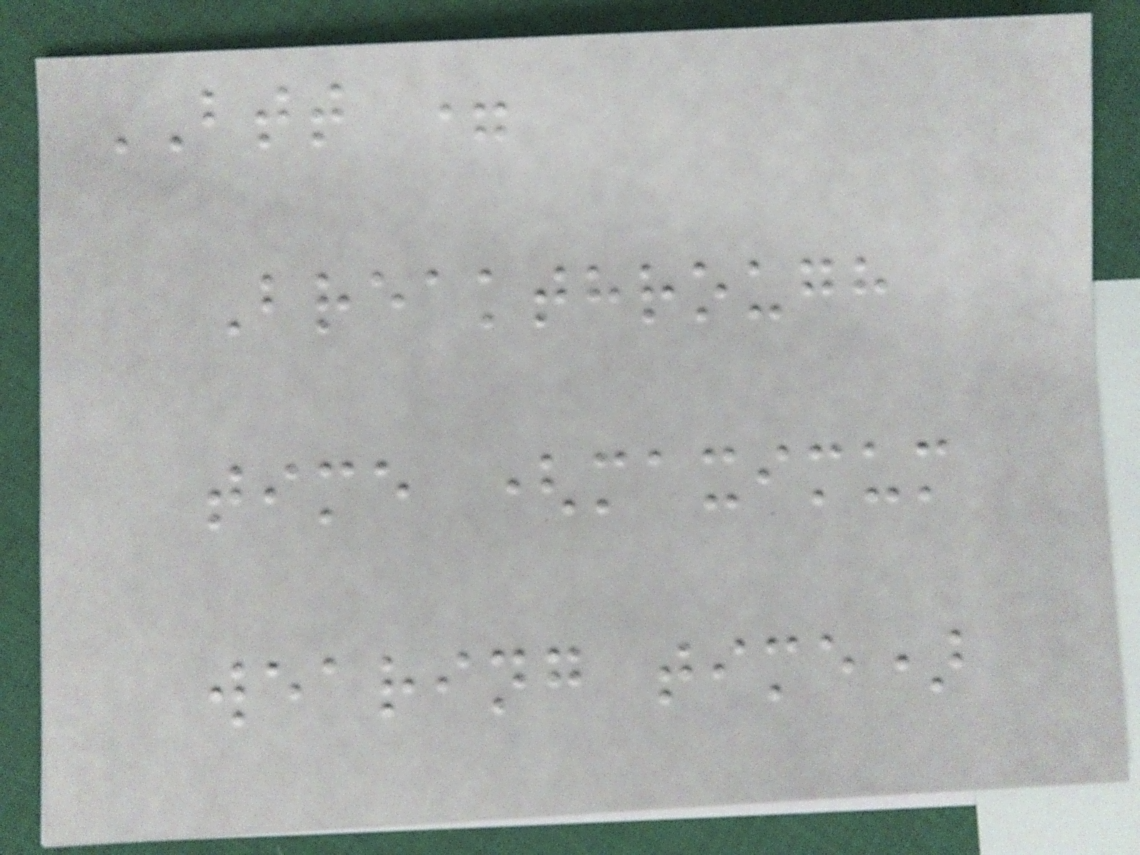BTT =
Breakthrough
time (maximum
wearing time)
